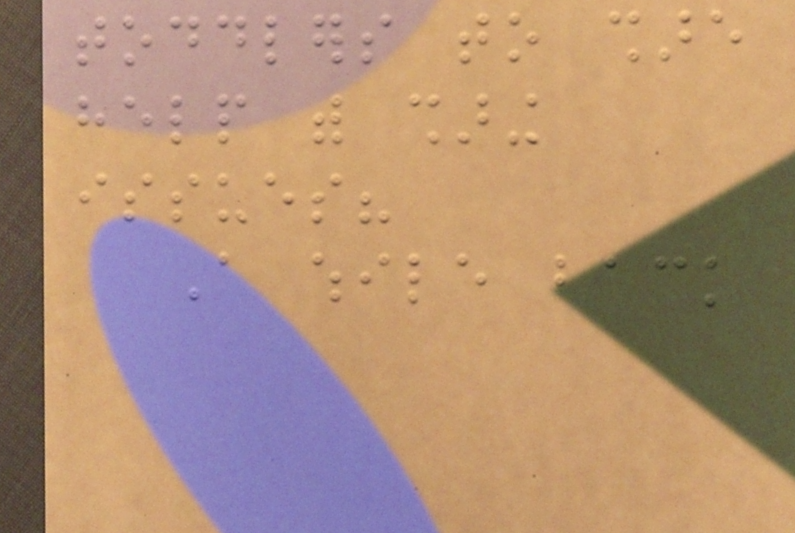toddlers to share
help with sharing
issues?
A while back
